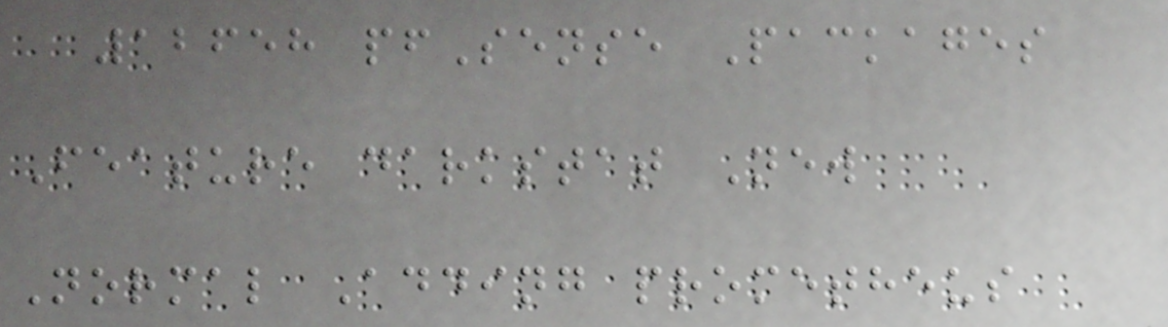12658 pfSense Packages
Feature darkstat New
Normal Adding prometheus
